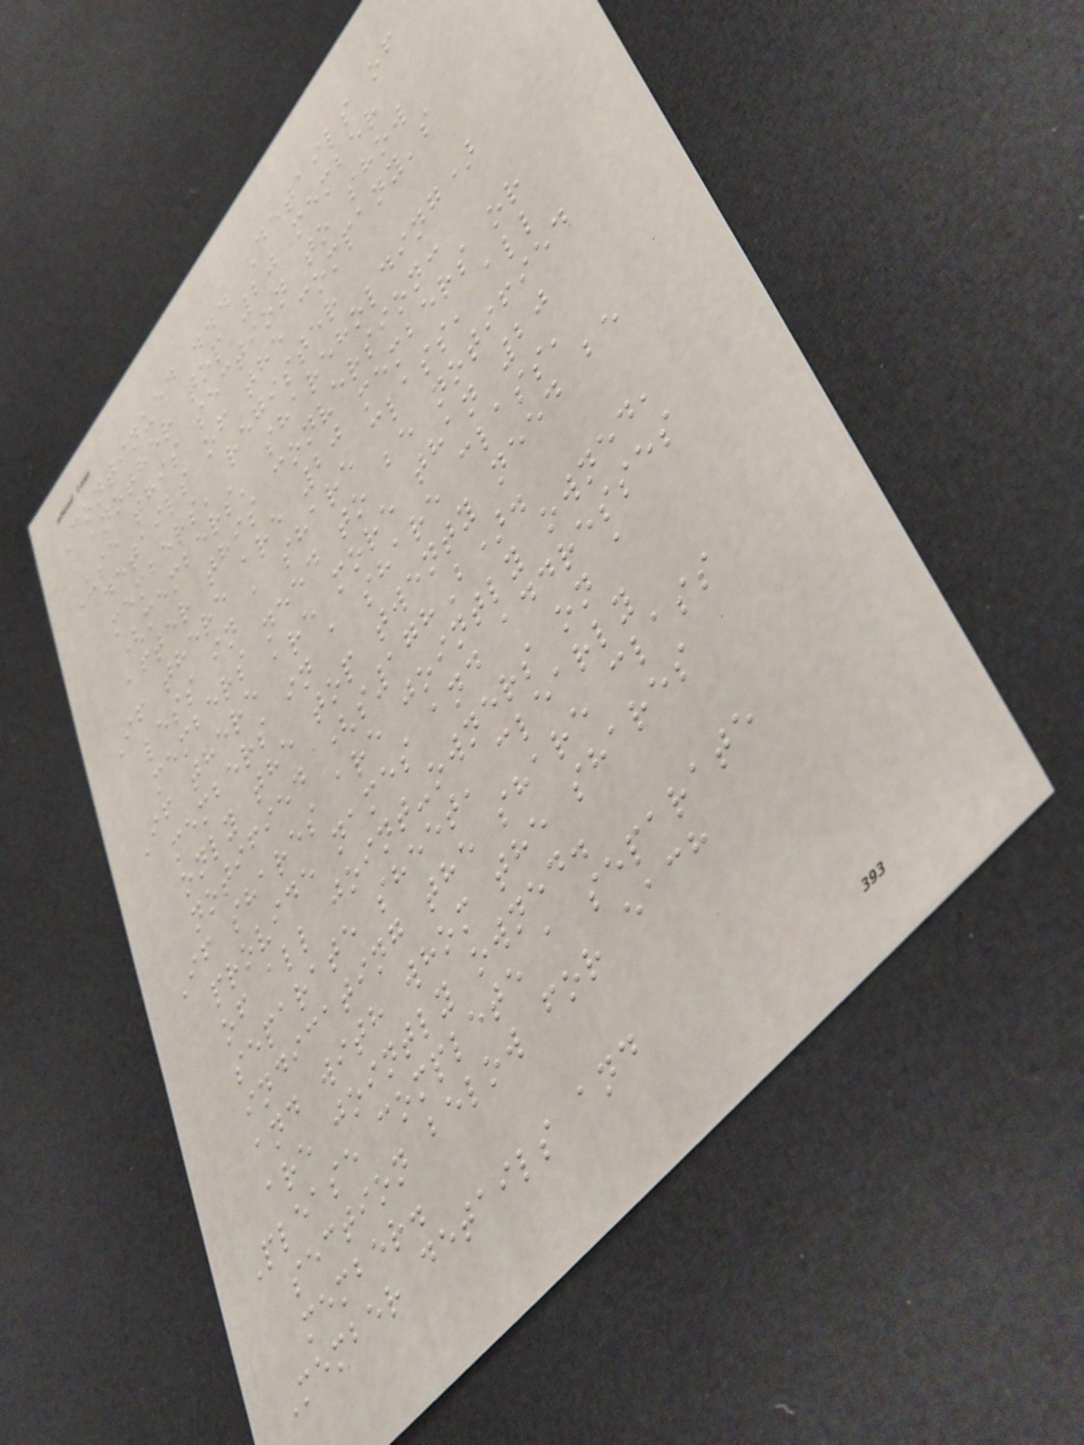Continued ... Details of
another top 20 member
Use this section to show
details of the company's
members' register
(members' shareholding)
after this conversion:
If there are 20 members or
less in a share class, all
members need to be notified
If there are more than 20
members in a share class,
only the top twenty need be
notified (s178B).
If shares are jointly owned,
provide names and addresses
of all joint-owners on a
separate sheet, clearly
indicating the share class
and with whom the shares
are jointly owned.
Please complete a separate
section below for each
member.
Member details and
